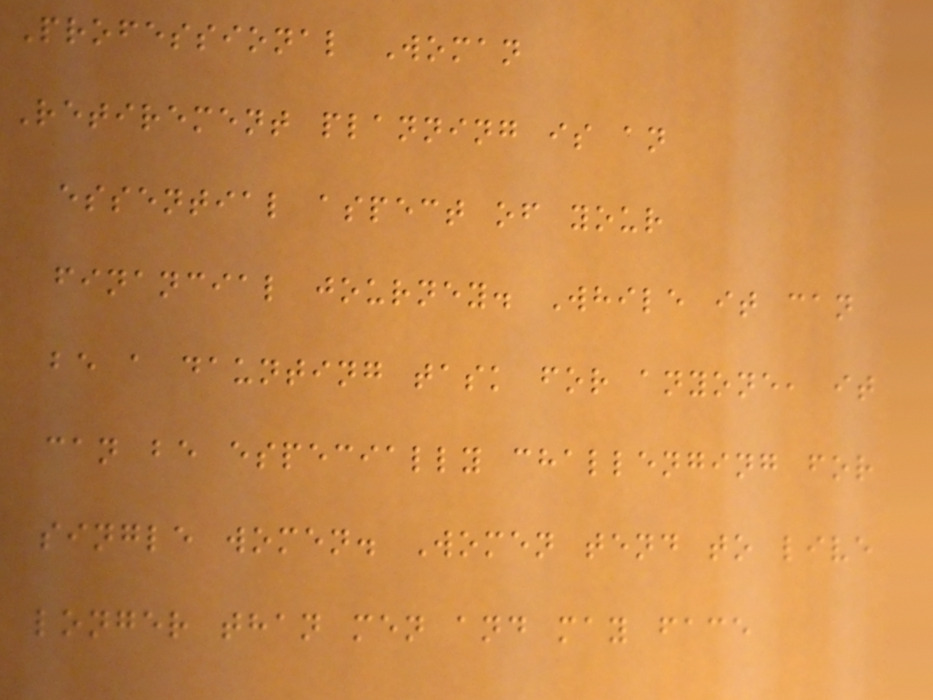Professional Woman
Retirement planning is an
essential aspect of your
financial journey. While it can
be a daunting task for anyone, it
can be especially challenging for
single women. Women tend to live
longer than men and may face
